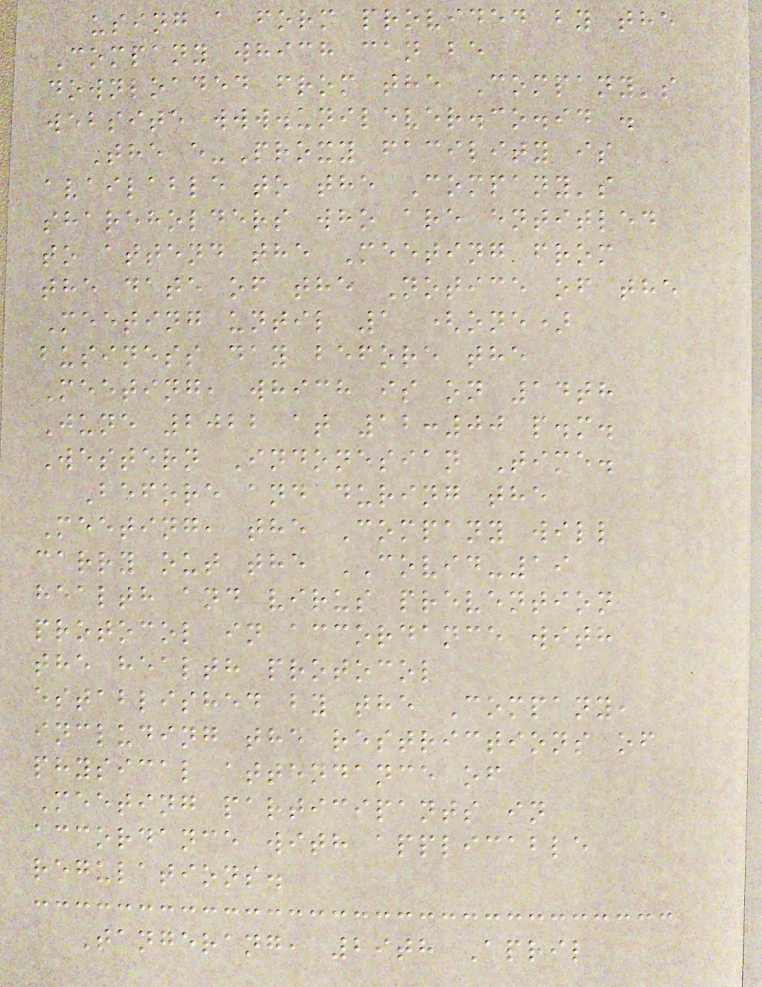using a form provided by the
Company which can be
downloaded from the Company's
website www.unilever.co.id .
The e-Proxy facility is
available to the Company's
shareholders who are entitled
to attend the Meeting from
the date of the Notice of the
Meeting until 1 (one)
business day before the
Meeting, which is on 14th
June 2022 at 12:00 p.m.
Western Indonesian Time.
Before and during the
Meeting, the Company will
carry out the COVID-19
health and virus prevention
protocol in accordance with
the health protocol
established by the Company,
including the restrictions of
physical attendance of
Meeting participants in
accordance with applicable
regulations.
Tangerang, 29th April
